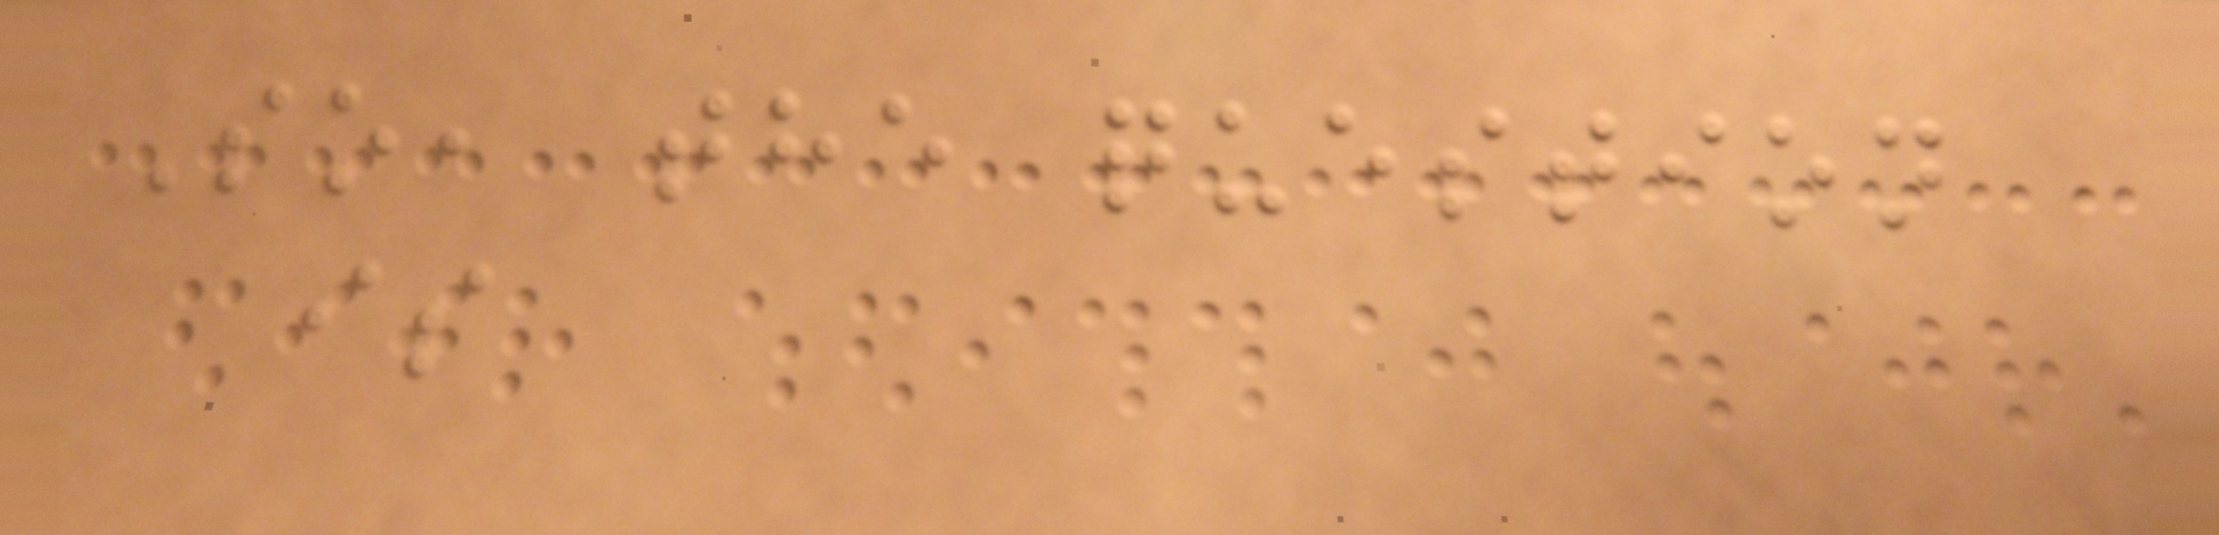So, the question
is
